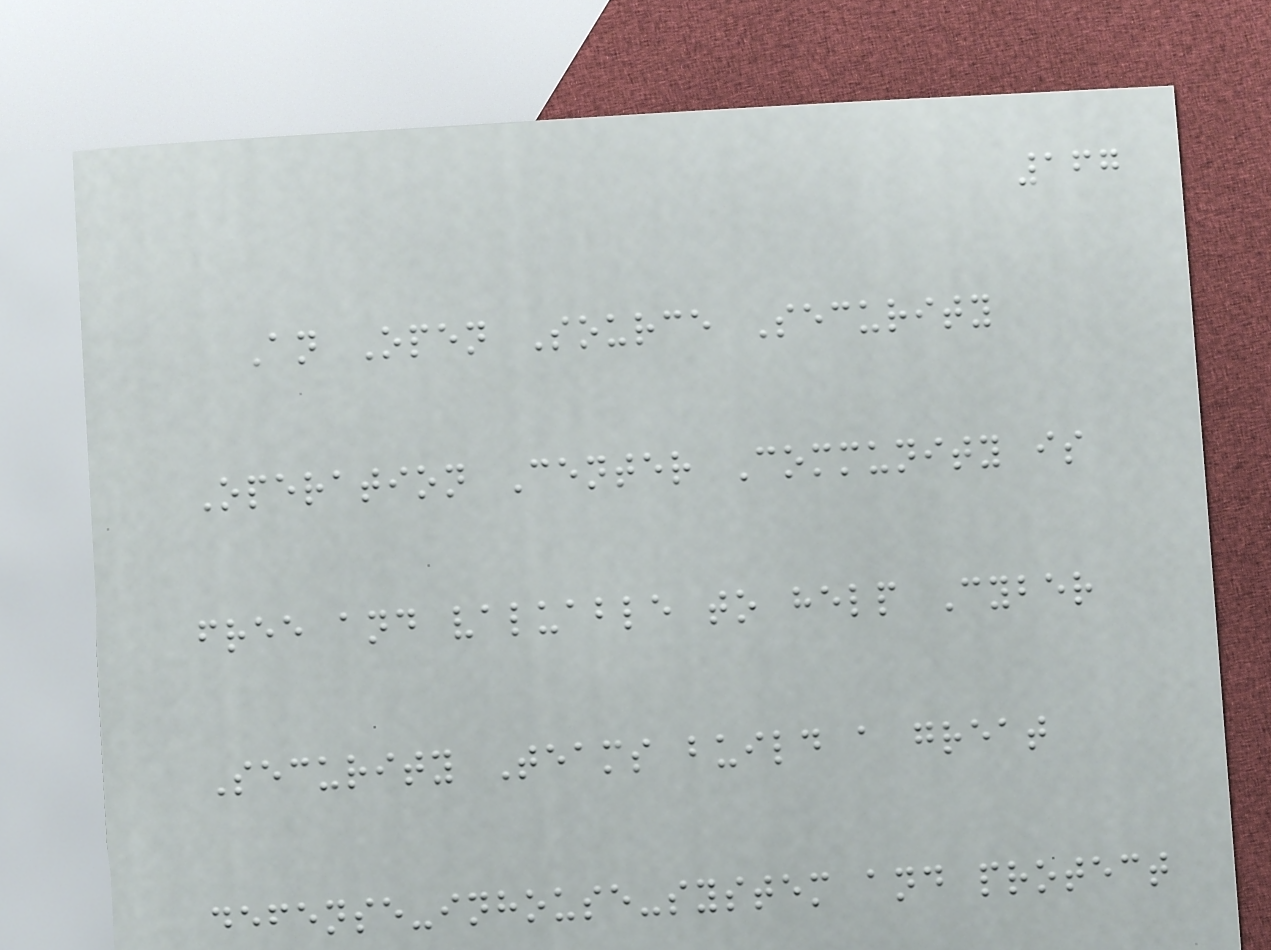167
An Open Source Security
Operation Center Community is
free and valuable to help Cyber
Security Teams build a great
defense-inhouse-system and protect
